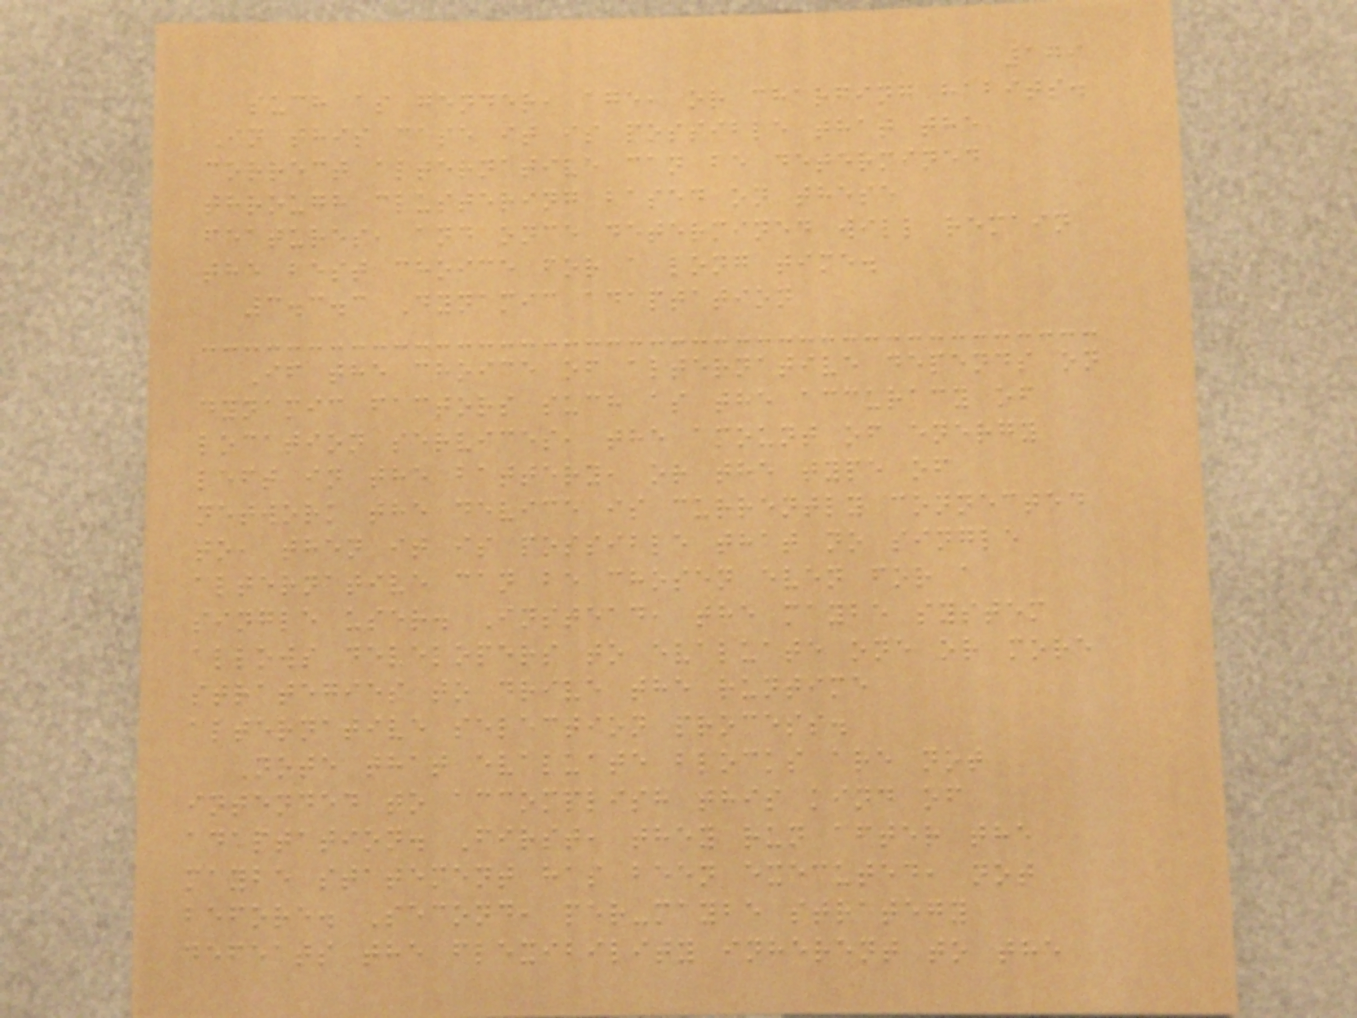179
such as gender, age, or charging habits.
In this case it is possible that the
correct alternative can be determined
through clustering based on these
features, and once determined will remain
the best choice for a long time.
3.3.3 Dynamic adaptation
If the choice of alternative depends on
dynamic factors such as the accuracy of
location services, the amount of energy
left in the battery, or the type of
network the device is currently connected
to, then it is possible that no single
alternative can be chosen even for a
single user. Instead, the maybe system
allows developers to evaluate one or more
strategies to drive the runtime
alternative selection process.
Note that evaluate blocks are not
intended to accomplish this kind of
adaptation. First, they run after the
maybe statement has been executed, not
before. Second, per-maybe strategy
defeats the flexibility inherent to the
